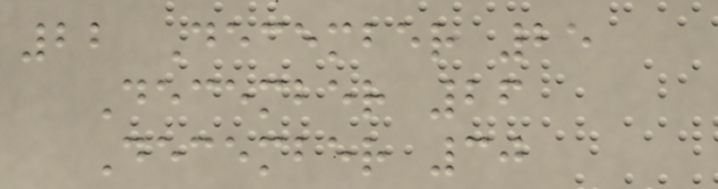22 December 25
December 26
December 30
